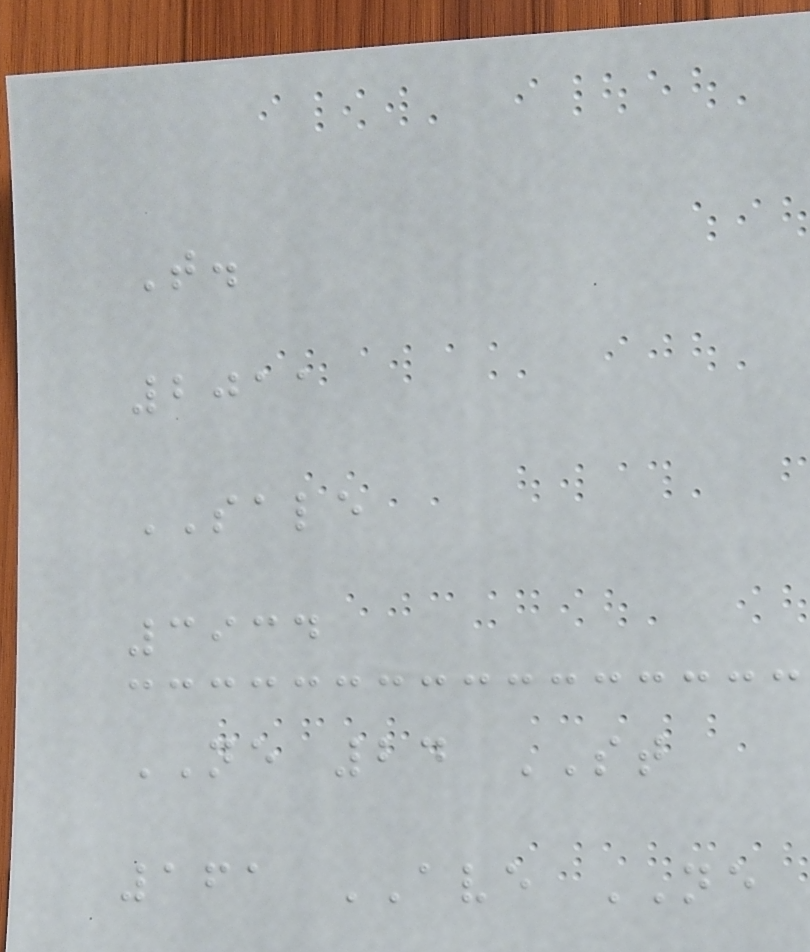T.
2011
SALE
3934
NE 24 ST
161 AVE NE
